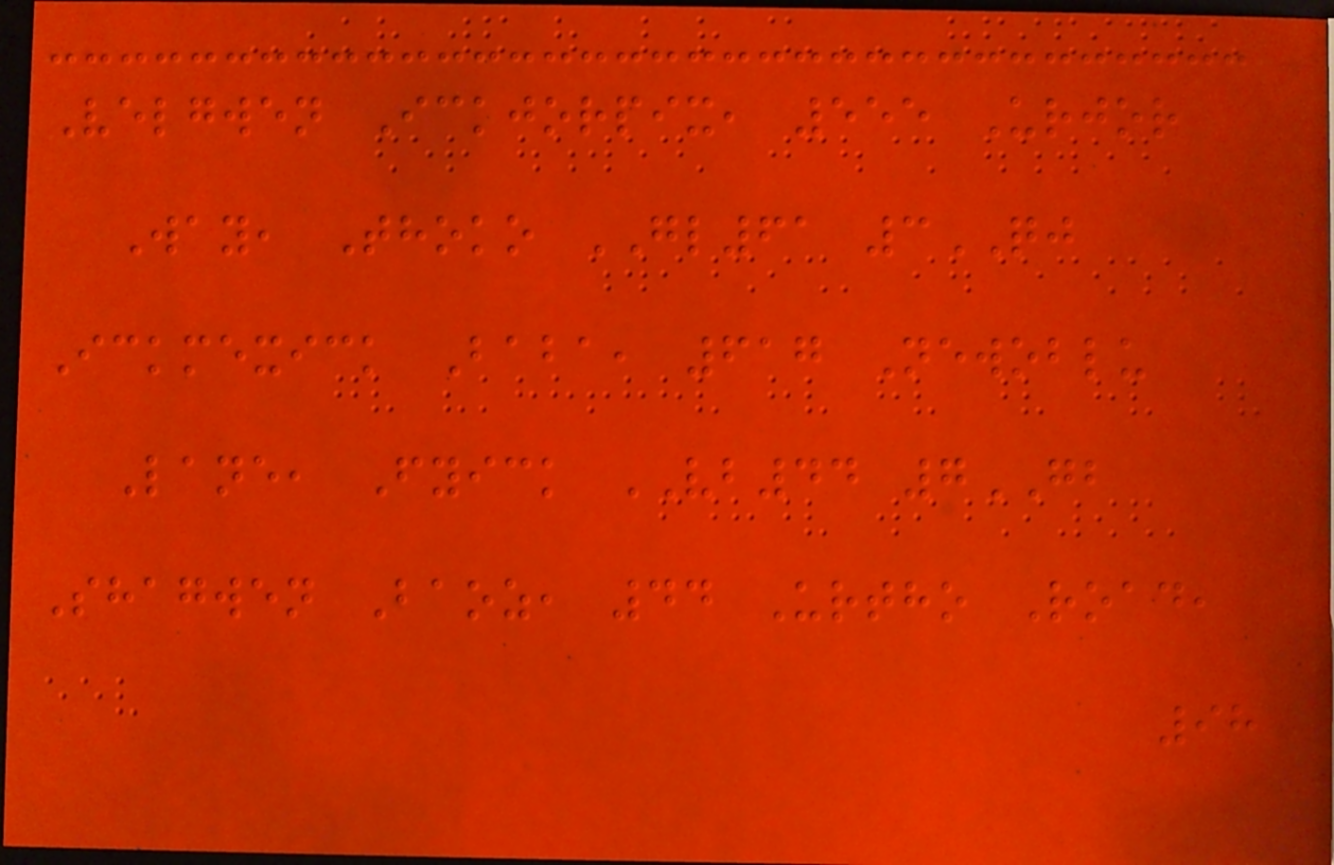Velgwen Ickjorpix, 555 Urjor
Way, Thoko GL61 3QJ
Ickmexick Baba, 617 Newoblu
Lane, Fyick VB44 7GB
Shagwen Baoz, 44 Urtho Road,
98
